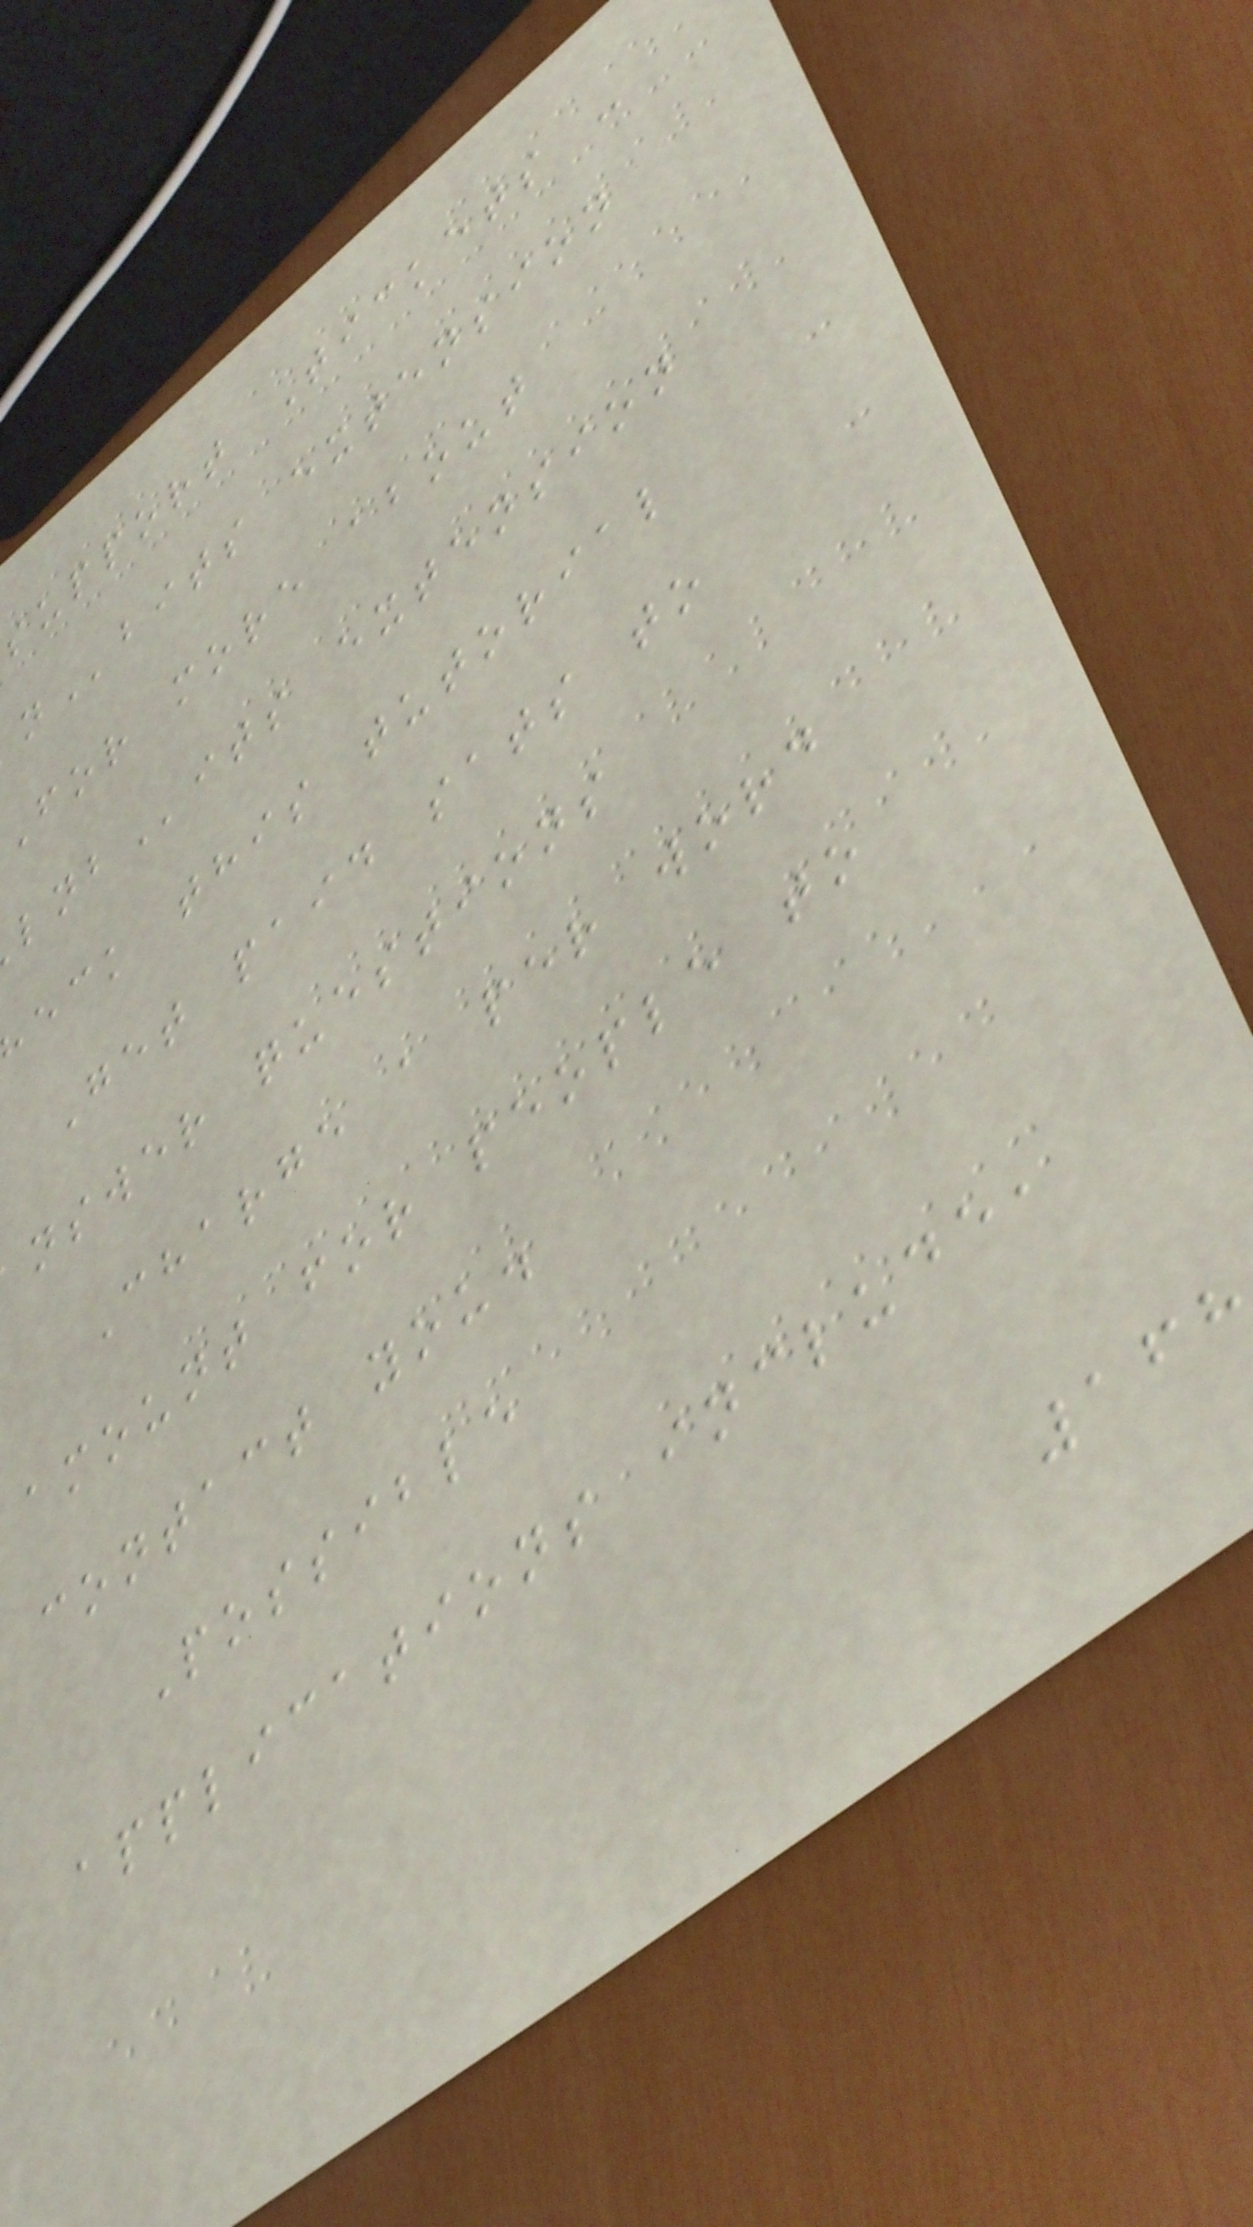support Tickets -
bits extension
For more about
its extension
eck this tutorial
Get paid sats to
nswer questions
Charge a per word
amount for people to
contact you.
Possible
applications include,
168
